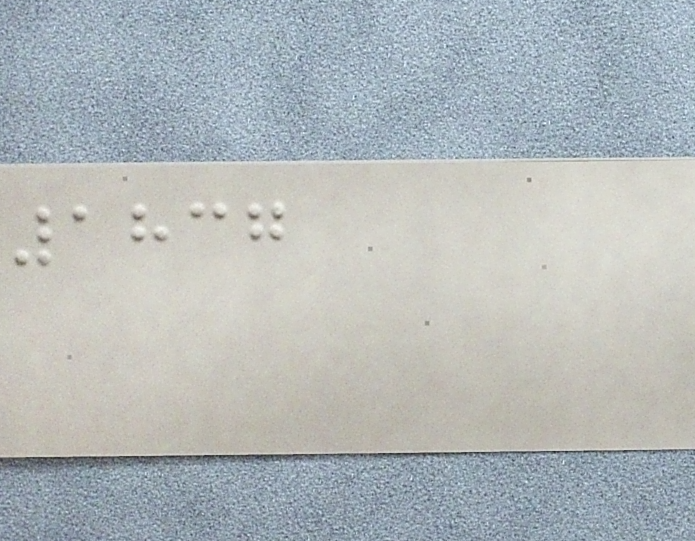1837
